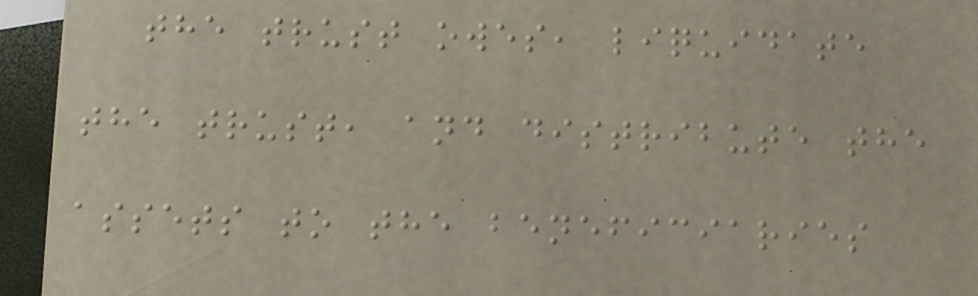the trust owes, liquidate
the trust, and distribute the
assets to the beneficiaries
